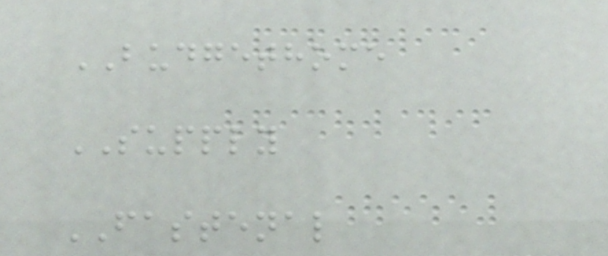BUDGETHOME
SUPPLY
FASTENAL
